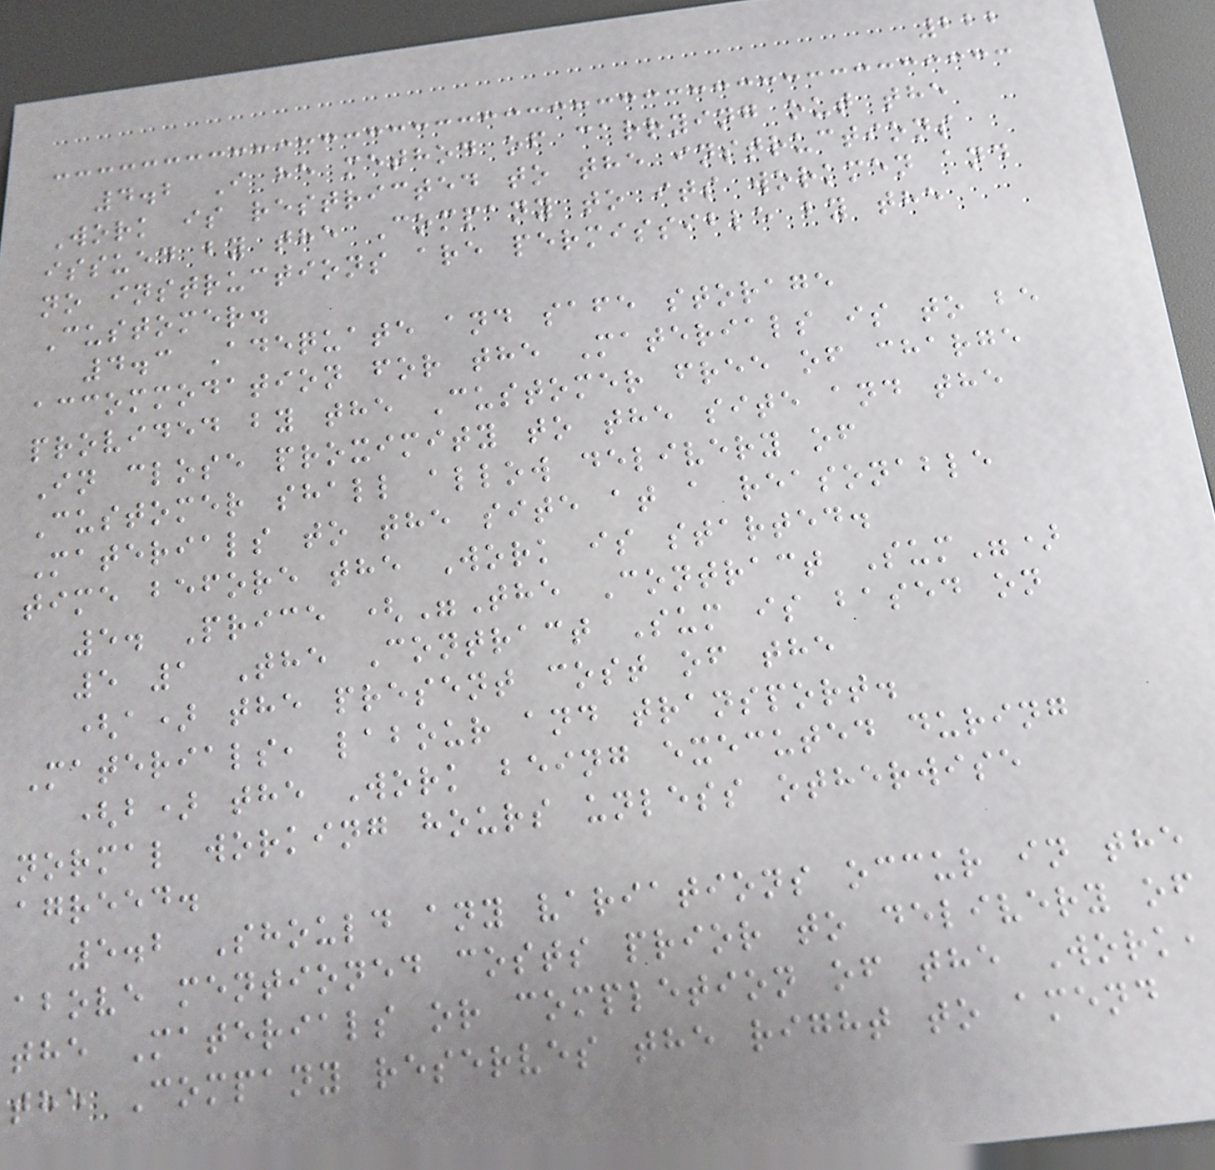222
4.2 I he method of carrying out the
Work is restricted to the instructions
issued by the Company to its workmen and
no instructions are permissible by the
Customer.
4.3 Adequate and safe storage
accommodation for the Materials is to be
provided by the Customer free of charge
In close proximity to the site and the
Customer shall allow delivery of
Materials to the site at a reasonable
time before the Work is started.
5. Price ("The Contract Sum")
5 1 The Contract Sum is based on
(a) the present cost of the
Materials, labour and transport.
(b) the Work being executed during
normal working hours unless otherwise
agreed.
5.2 Should any variations occur in the
above mentioned costs prior to delivery of
the Materials or completion of the Work,
the Company reserves the right to amend
